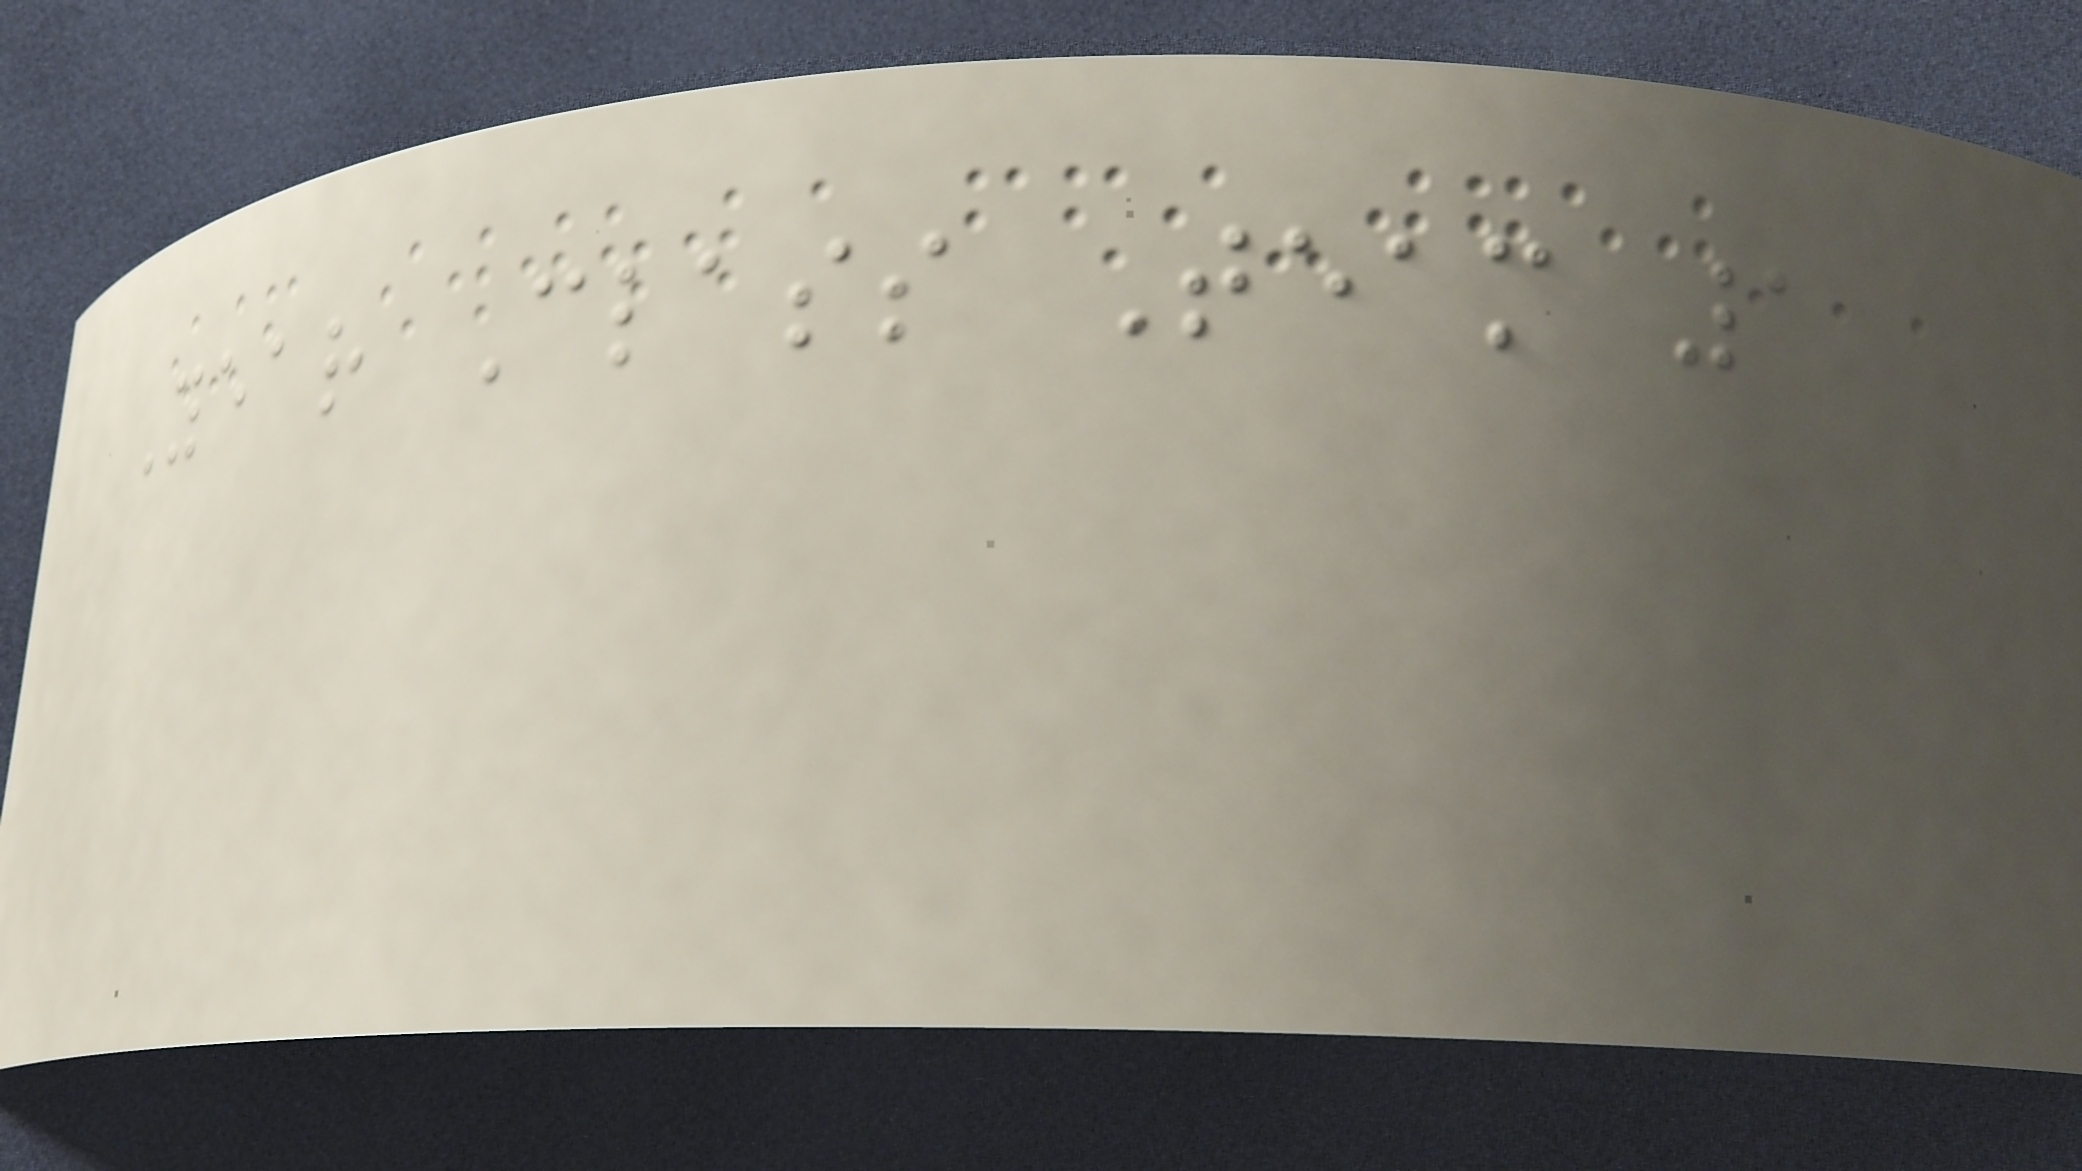Year Class Team 1
